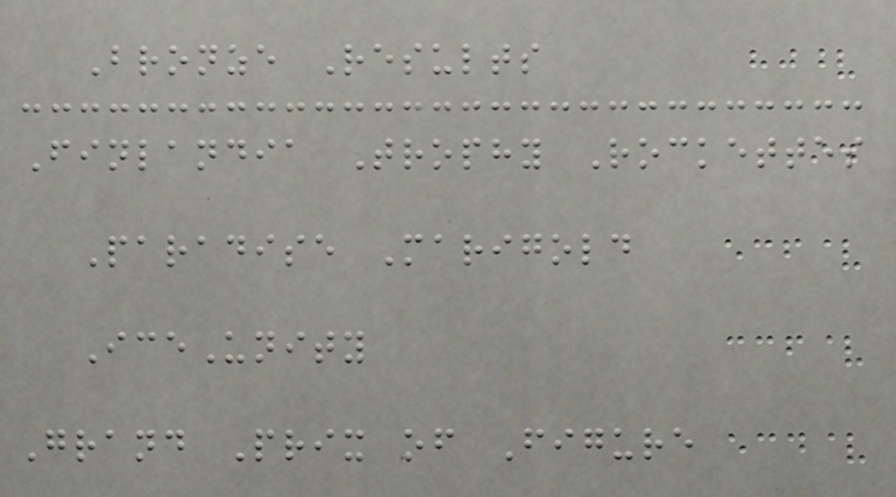Bronze Results
Finlandia Trophy Rockettes
Paradise Marigold
IceUnity
Grand Prix of Figure
